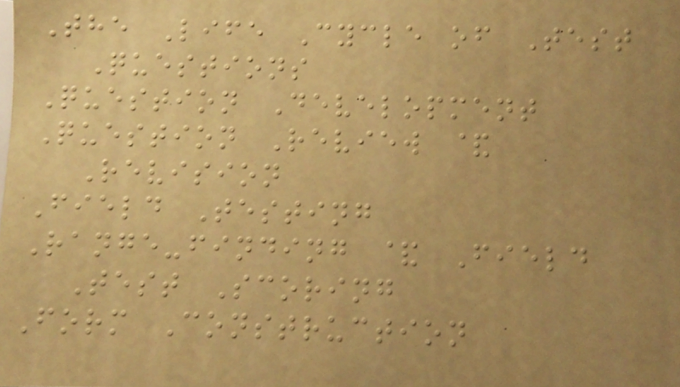The Life Cycle of Test
Questions
Question Development
Question Review &
Revision
Field Testing
Range-finding & Field
Test Scoring
Form Construction
